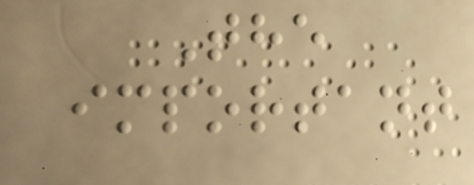The
important
